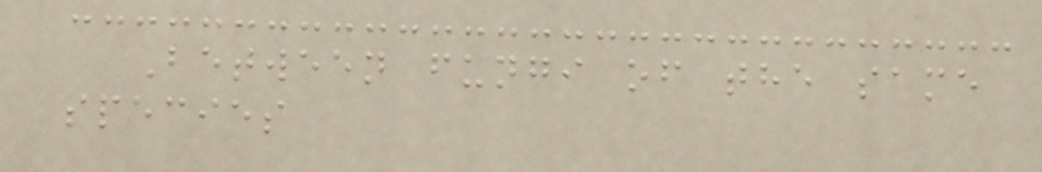Between fungi of the same
species
